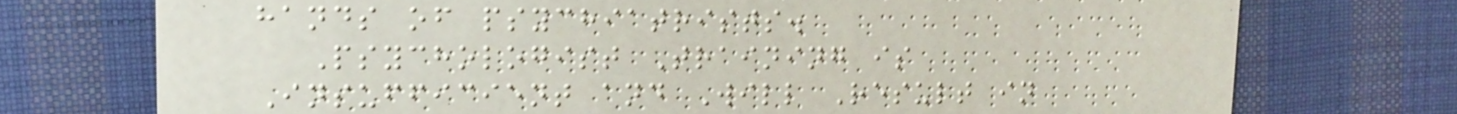hands of psychiatrists.
Psychologist Training is
Insufficient and Will Result in
